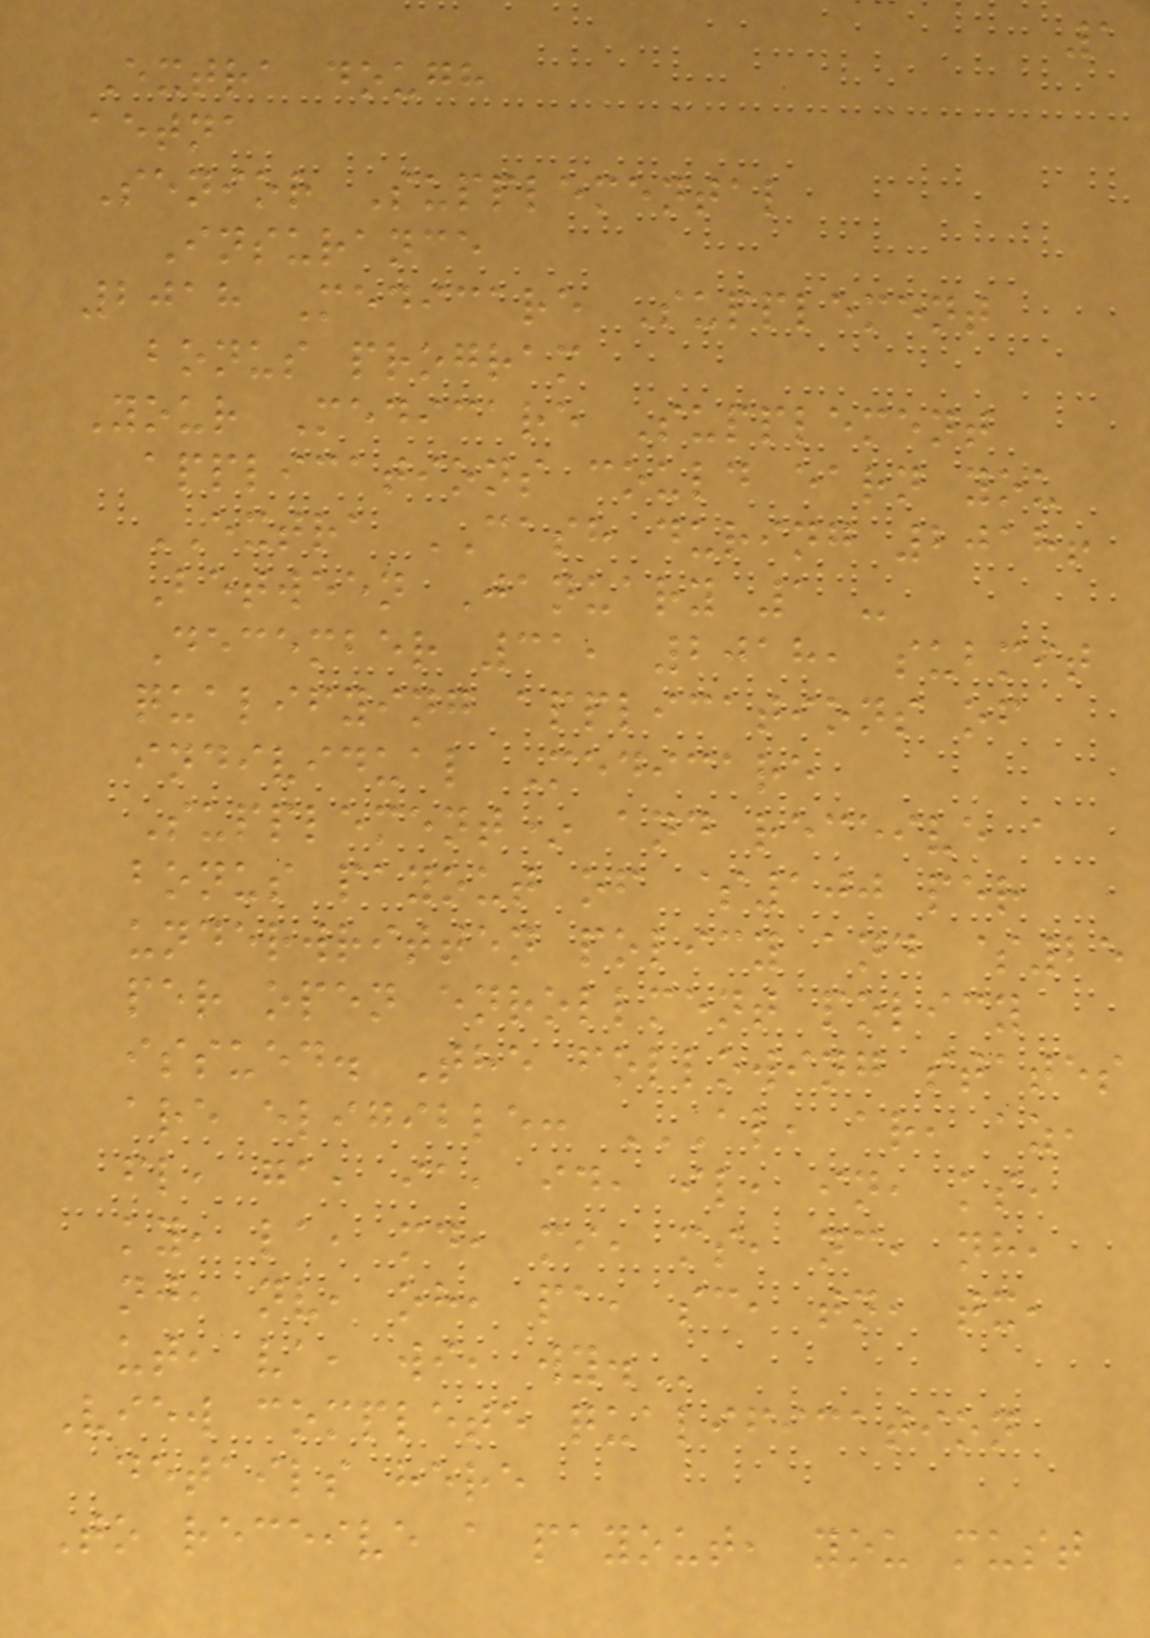1
Extra dough
aetna
Senior Supplemental
Insurance
2018 Medicare Supplement
bonus program
Your Medicare Supplement
applications could earn you
EXTRA CASH during 2018!
Between January 1 -
December 31, 2018, submit
qualifying applications of
individual Medicare
Supplement* and receive a
bonus payout of $100 per
underwritten policy and $25
per open enrollment policy
issued. The following states
are eligible: AL, AR, AZ,
FL, GA, IA, ID, IL, IN, KS,
KY, LA, MD, MI, MS, NC, NH,
NJ, NV, OH, PA, SC, TN, TX,
UT, VA, WI, WY.
View complete qualification
details here
To receive a payout, you must
